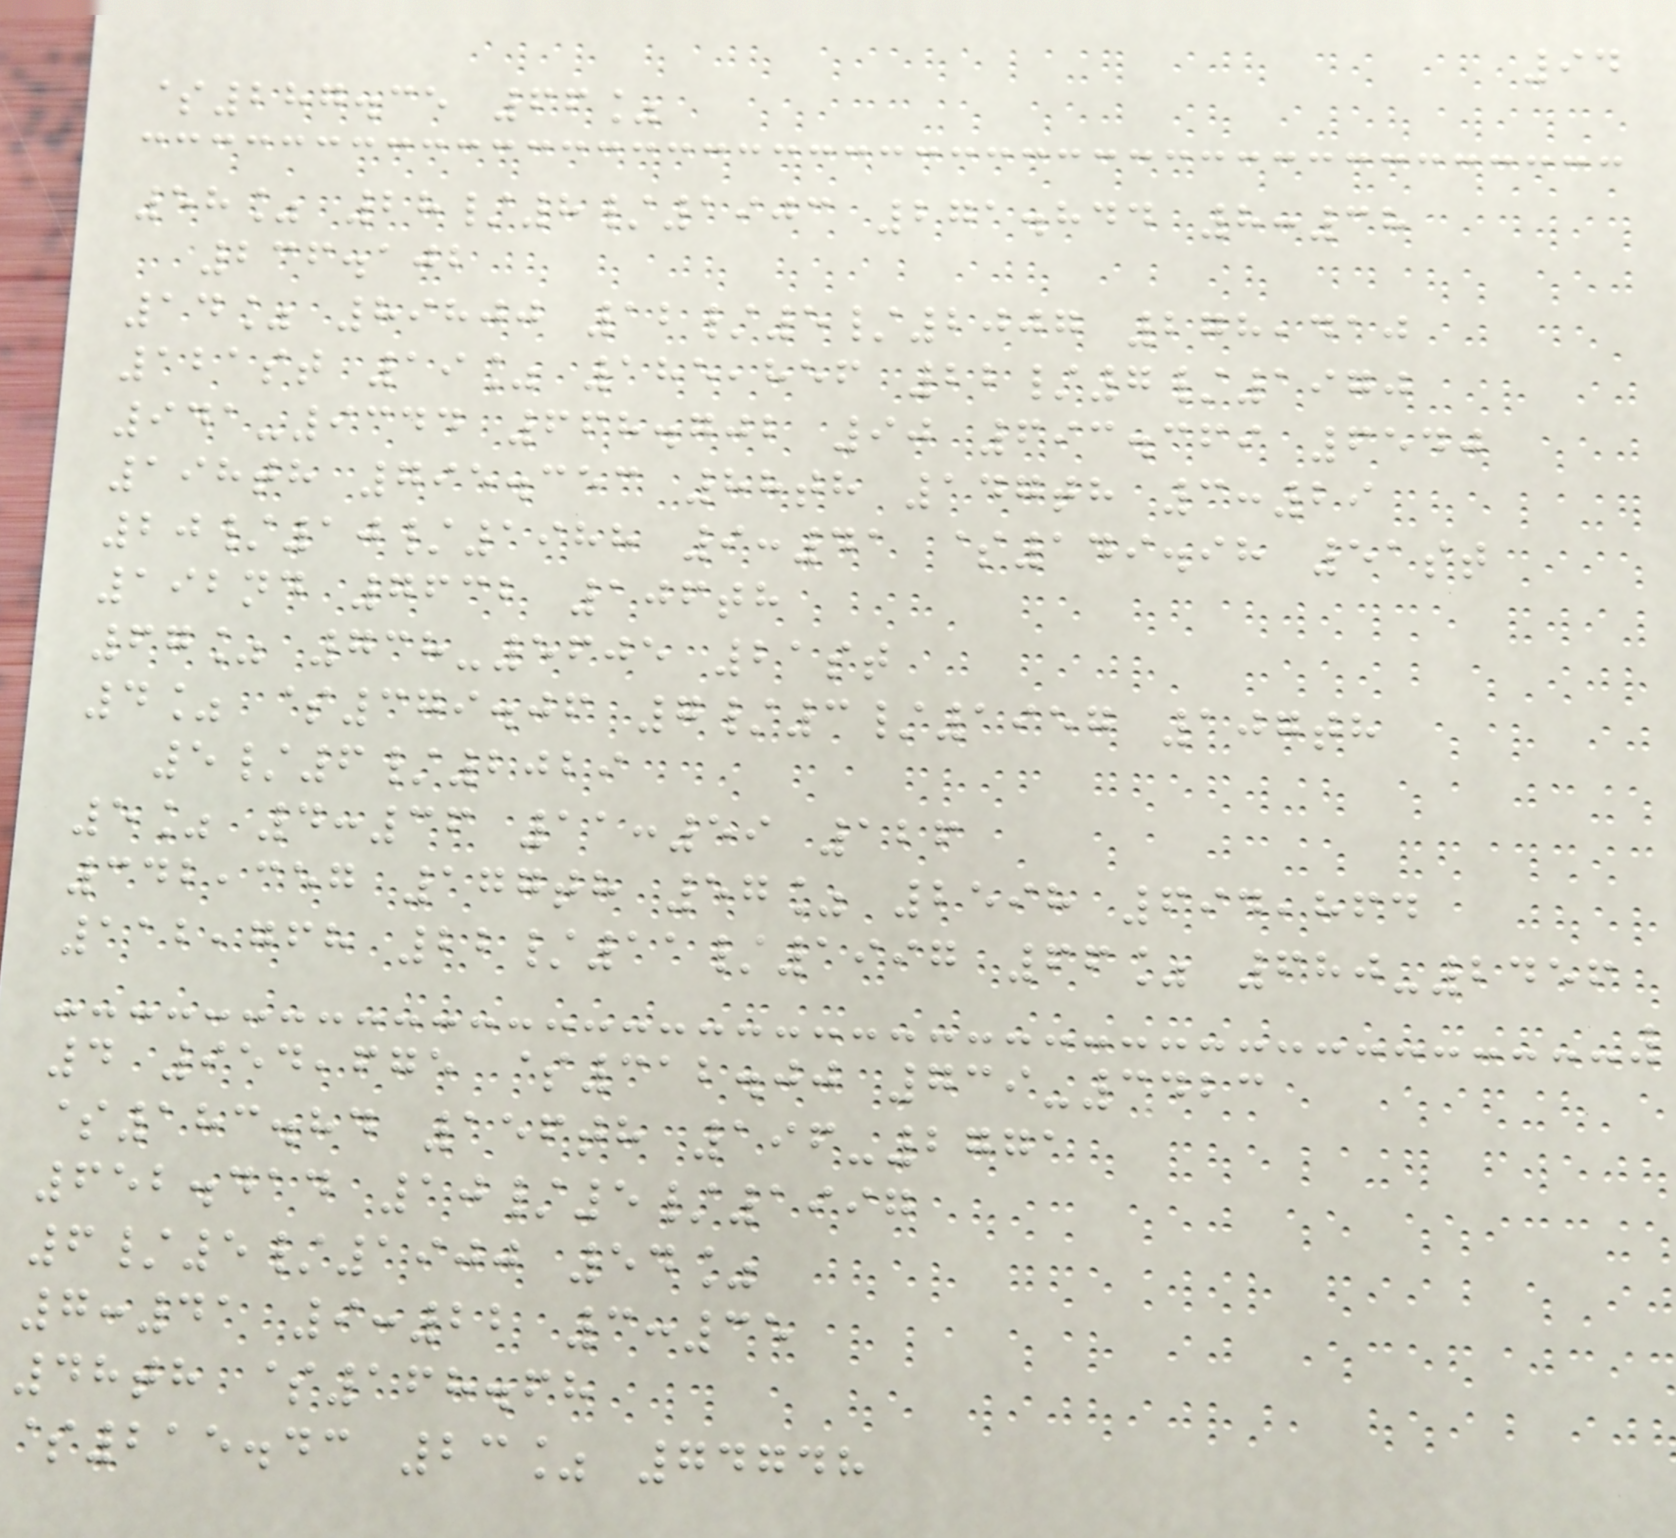94
$287.35 66%
58% 28/8/1903 271.844 8:38
236.102
14% 89800 12/5/2007 278,410
121st 19% 185,856 22/7/1970
941-9344 668.702 90 693.369 6540
198th 795.353 88th 147th 3:29
20/10/1988 9:41 $149.98 51st
192nd 7632 106th
67% 738-5605 21st
4% $379.06 7/3/1957 107th
5/6/2029
5% 4:36 11:59 126
342,357 177th 57% 2598 694,864
112,768 22/11/1997 66% 680-2456
4 954,675 $312.00 739-3423
$183.84 156th 196-2771
652.414 10/5/1997
6/5/1900 54%
7:41 9:22 3:35
48th $168.68
$215.43 23% 74748
